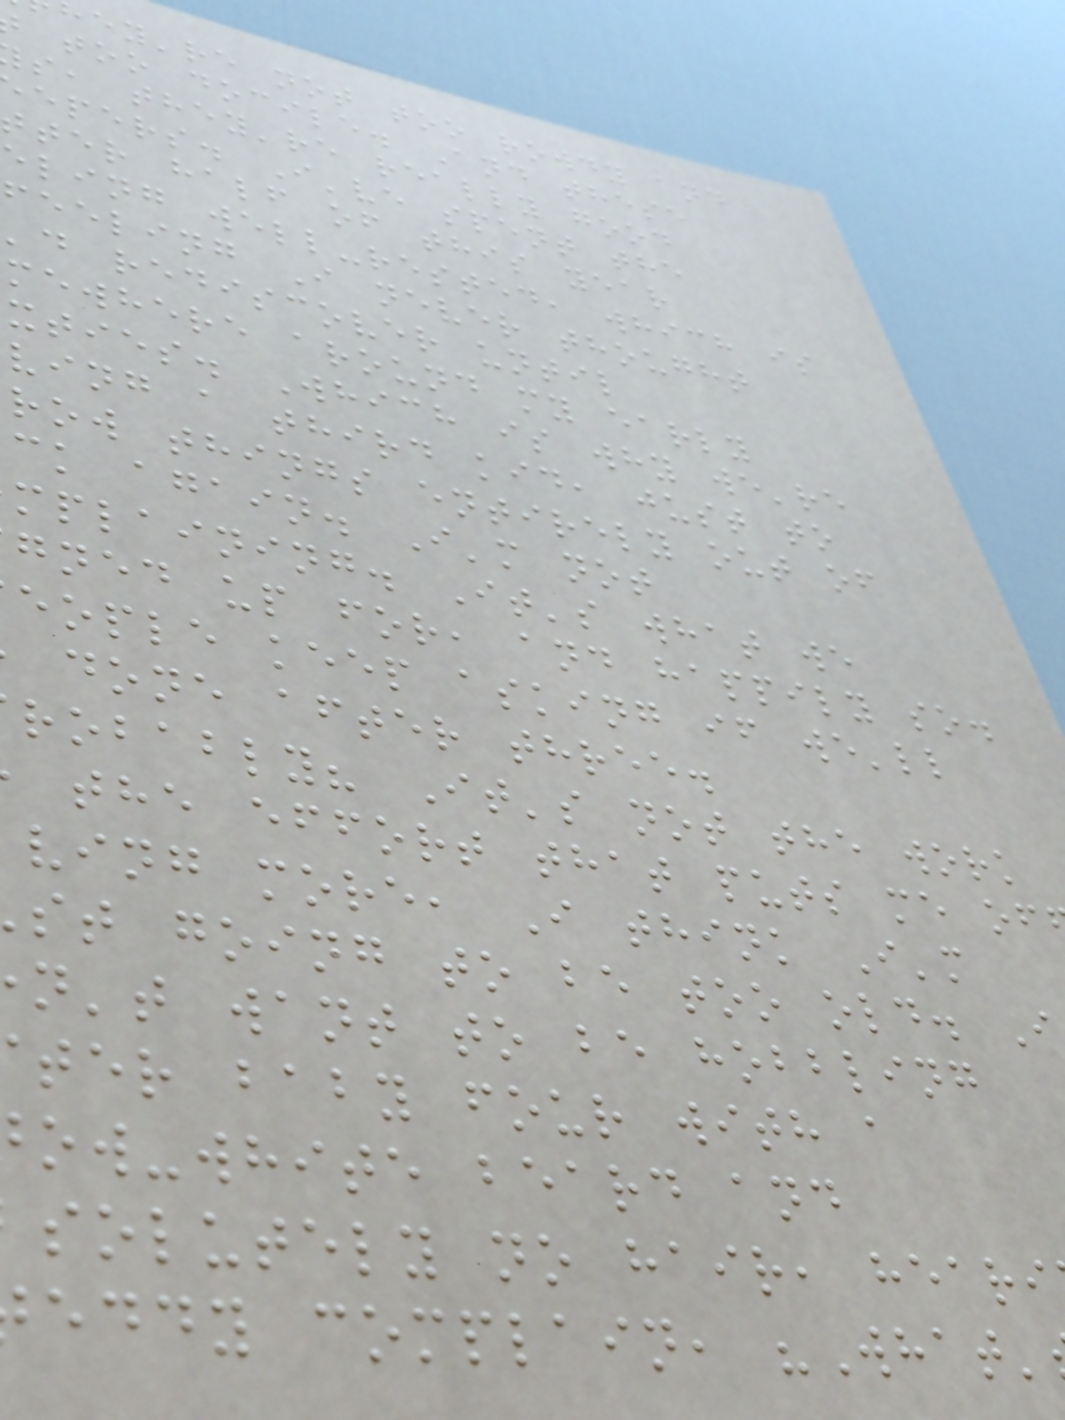ey're not too rowdy and
too docile. And these
s, they're really good
epers. I've spent the
ter half of this year
eling well-rested, which is
feeling I never thought
'd rediscover until
mewhere around my early
xties. Which is why we're
ving a third kid, just to
row things entirely out of
ck again. I'm not
mplaining. It's what we
gned up for, and happily so.
eople keep asking if we'll
done after three.
robably? It's not the work
the effort that puts me of
ving more, I think I'm
st going to be too old. I
n't want to be hobbling
ter baby four with a
ow-white beard and
solutely no hair, heari
eddy complain, "What'
